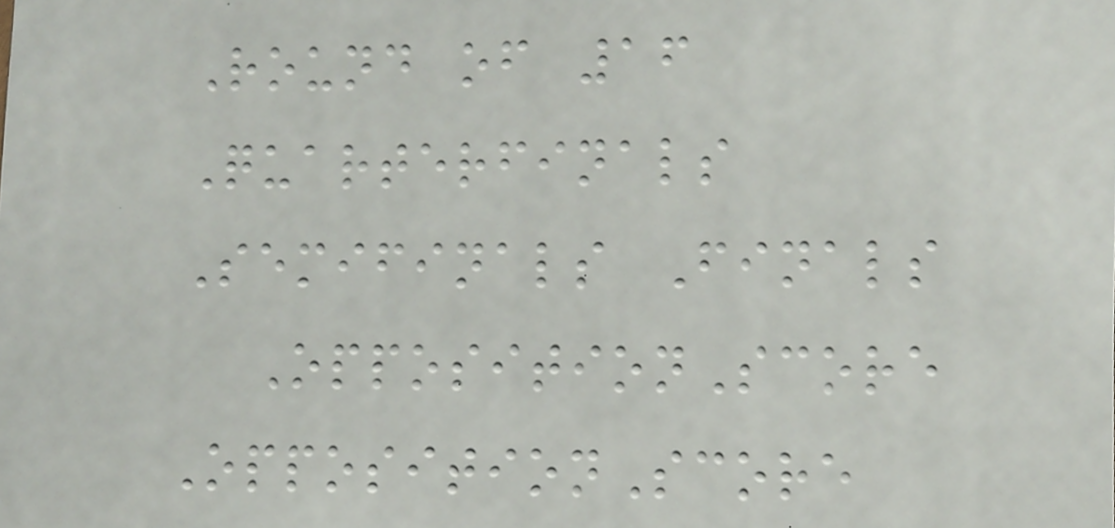Round of 16
Quarterfinals
Semifinals Finals
OppositionScore
OppositionScore
